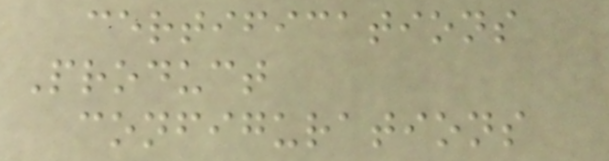certifications
Product
configurations
